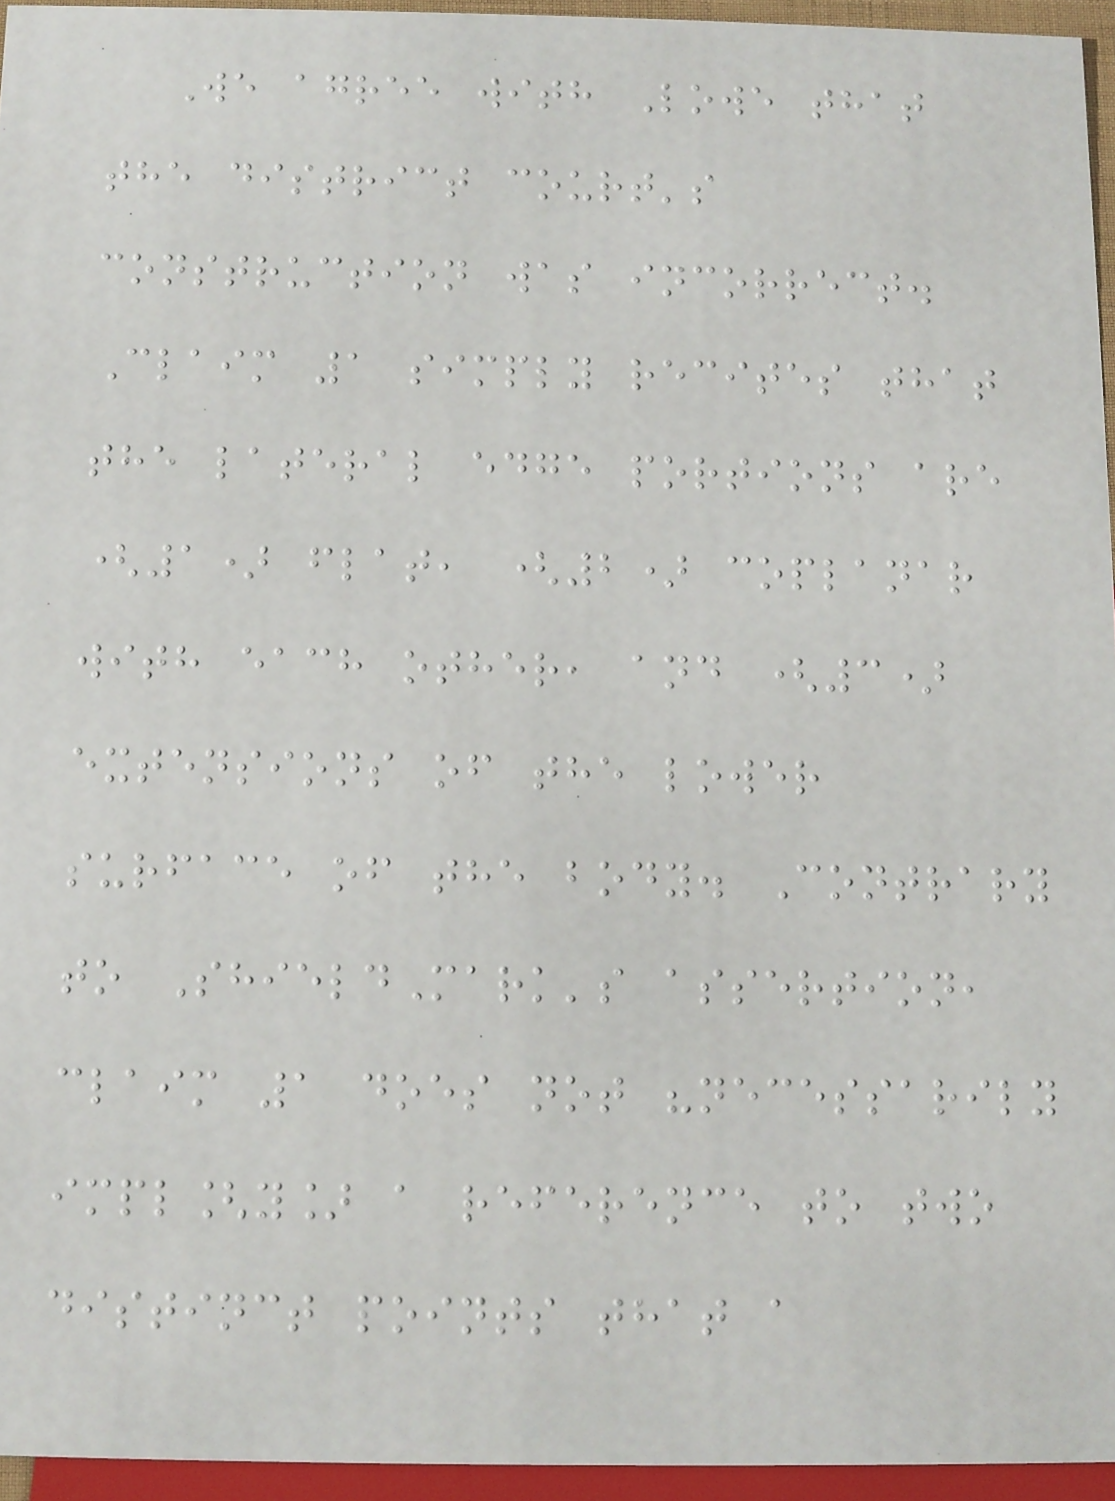We agree with Lowe that
the district court's
construction was incorrect.
Claim 1 simply recites that
the lateral edge portions are
(1) flat, (2) coplanar
with each other, and (3)
extensions of the lower
surface of the body. Contrary
to ShieldMark's assertion,
claim 1 does not "necessarily
impl[y] a reference to two
distinct points that a
